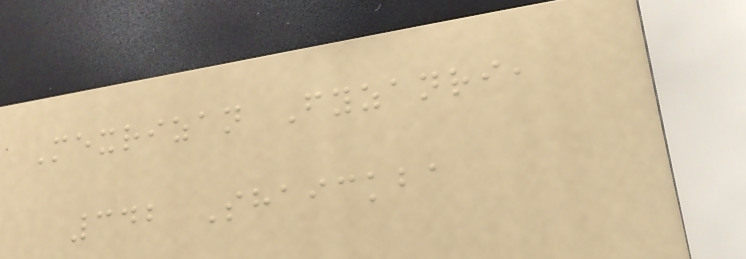Mexrizan Fyzanri,
342 Shaickba
